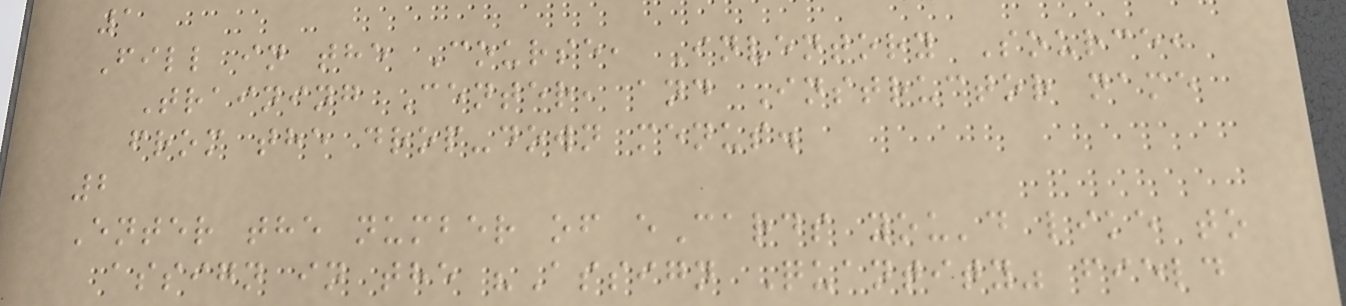1
Fill in the Course, Inventory Source,
Training Center, and Instructor name
from the drop-down menus.
2
Enter the number of eCards you'd like to
assign in the "Assign Quantity" field
